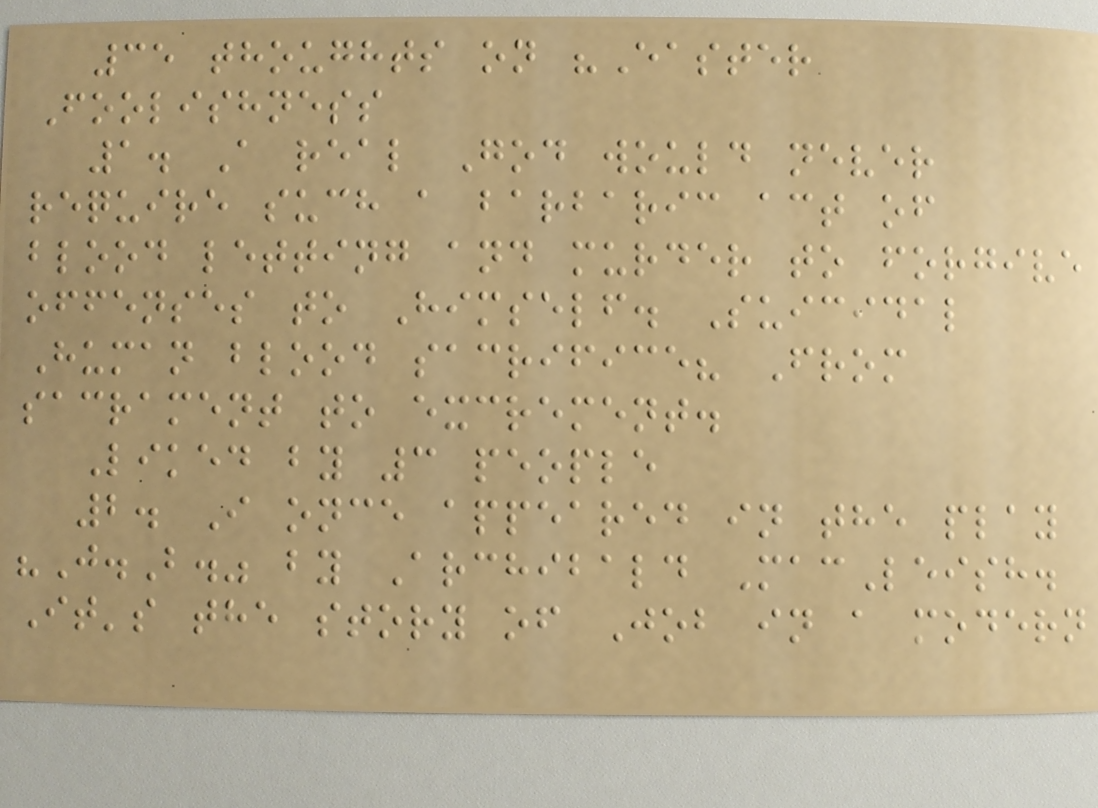35 thoughts on "Easter
Foolishness
1. A real God would never
require such a barbaric act of
blood letting and murder to forgive
offenses to Himself. Suicidal
Human blood sacrifice? From
sacrament to excrement.
Liked by 3 people
2. I once appeared in the play
"J.B." by Archibald MacLeish.
It's the story of Job in a modern
